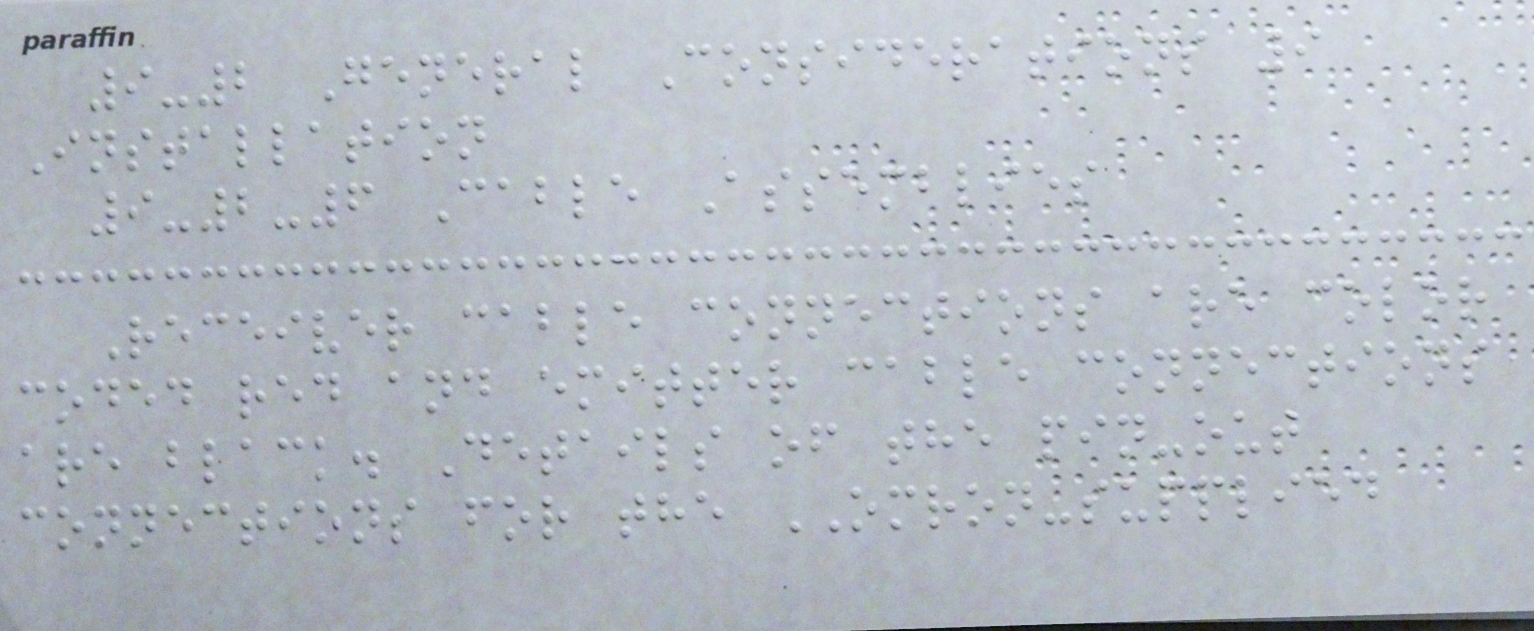9-2 General Considerations 9
Installation
9-2-6 Cable Assemblies
Receiver cable connections are color
coded red and emitter cable connections
are black. Details of the pin-out
connections for the OMRON-supplied
